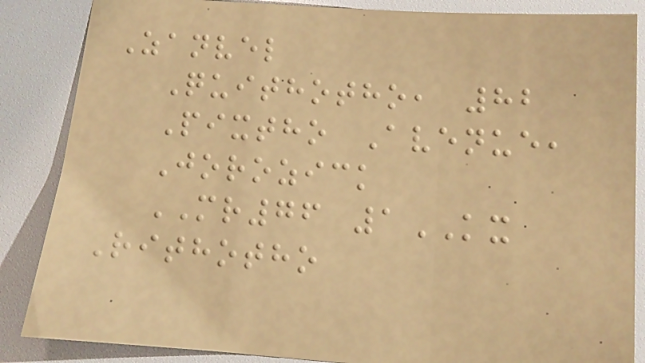Zanvel
Quithotho, 82
Pixtho Avenue,
Jorozick
MR76 1KX
Rithotho
